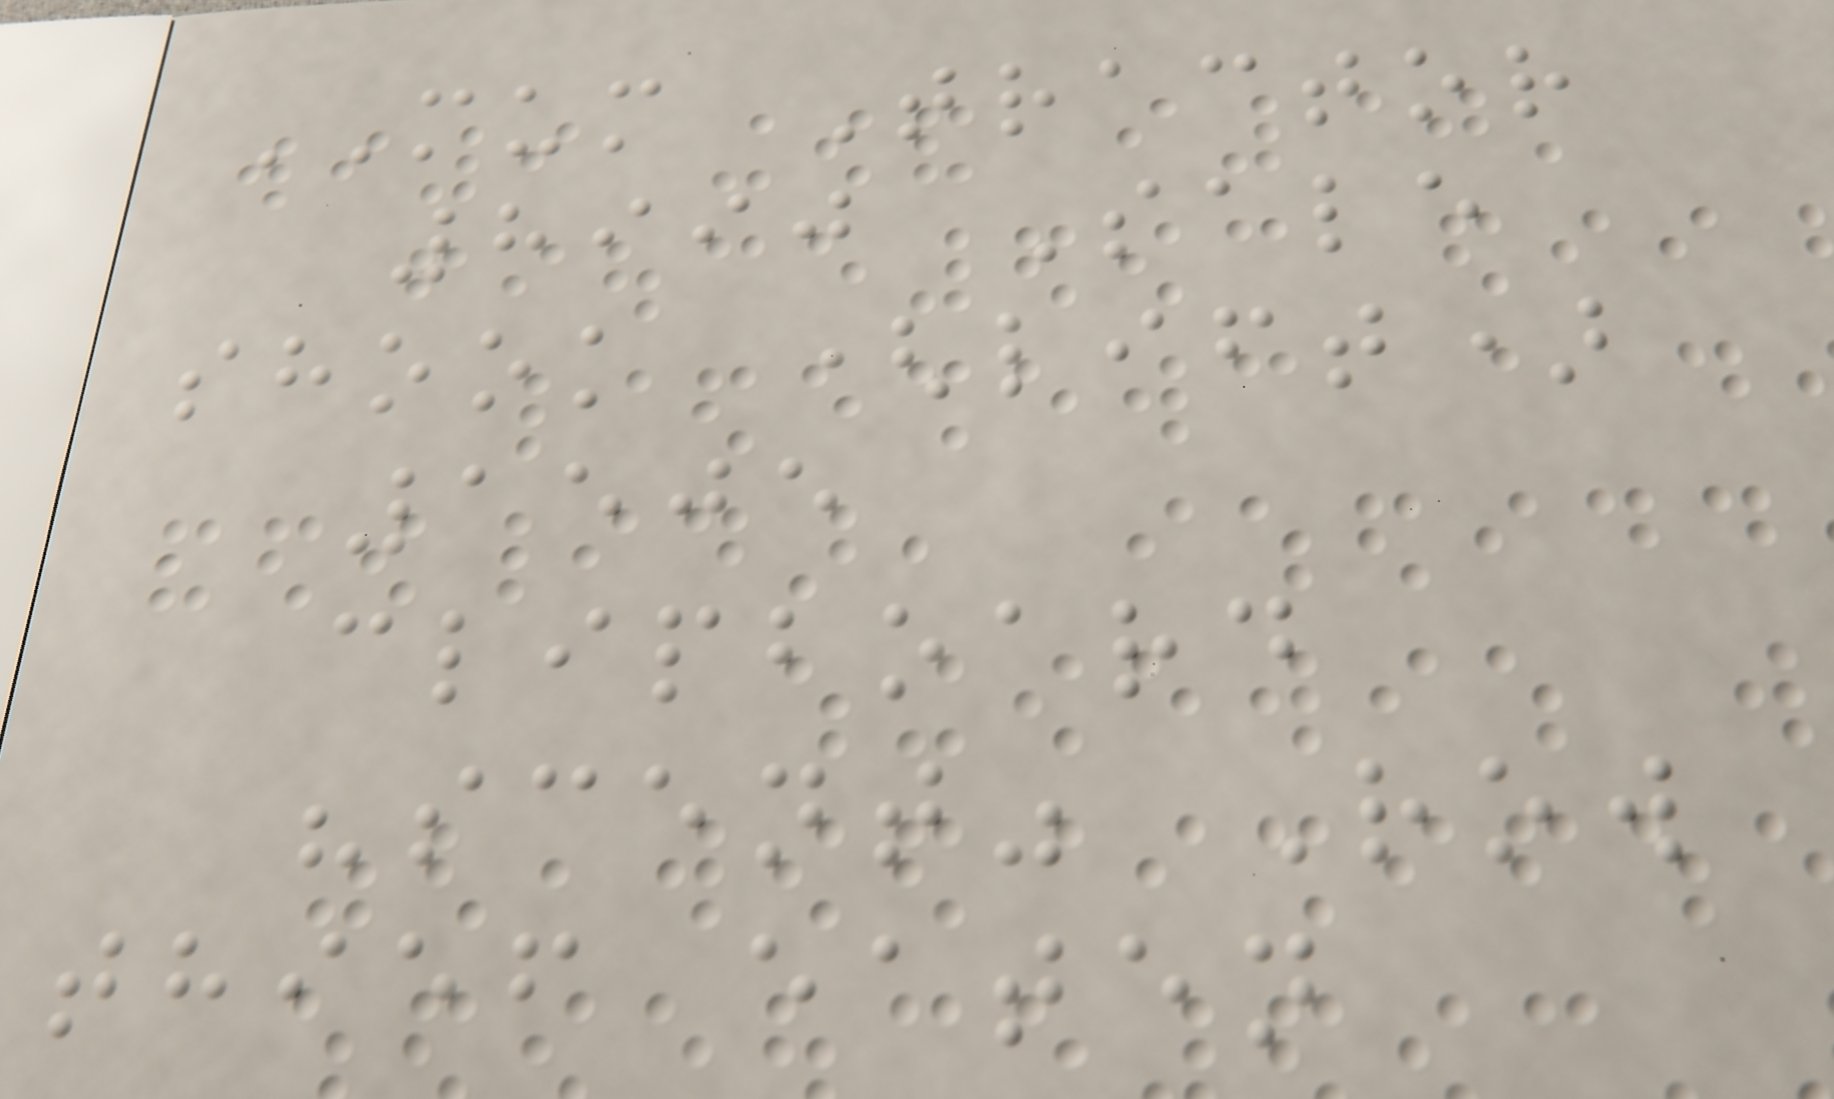MUM Tractor
8990 Sale
shook (lift)
1505
clipboard
"scent" Row
thief eaten
